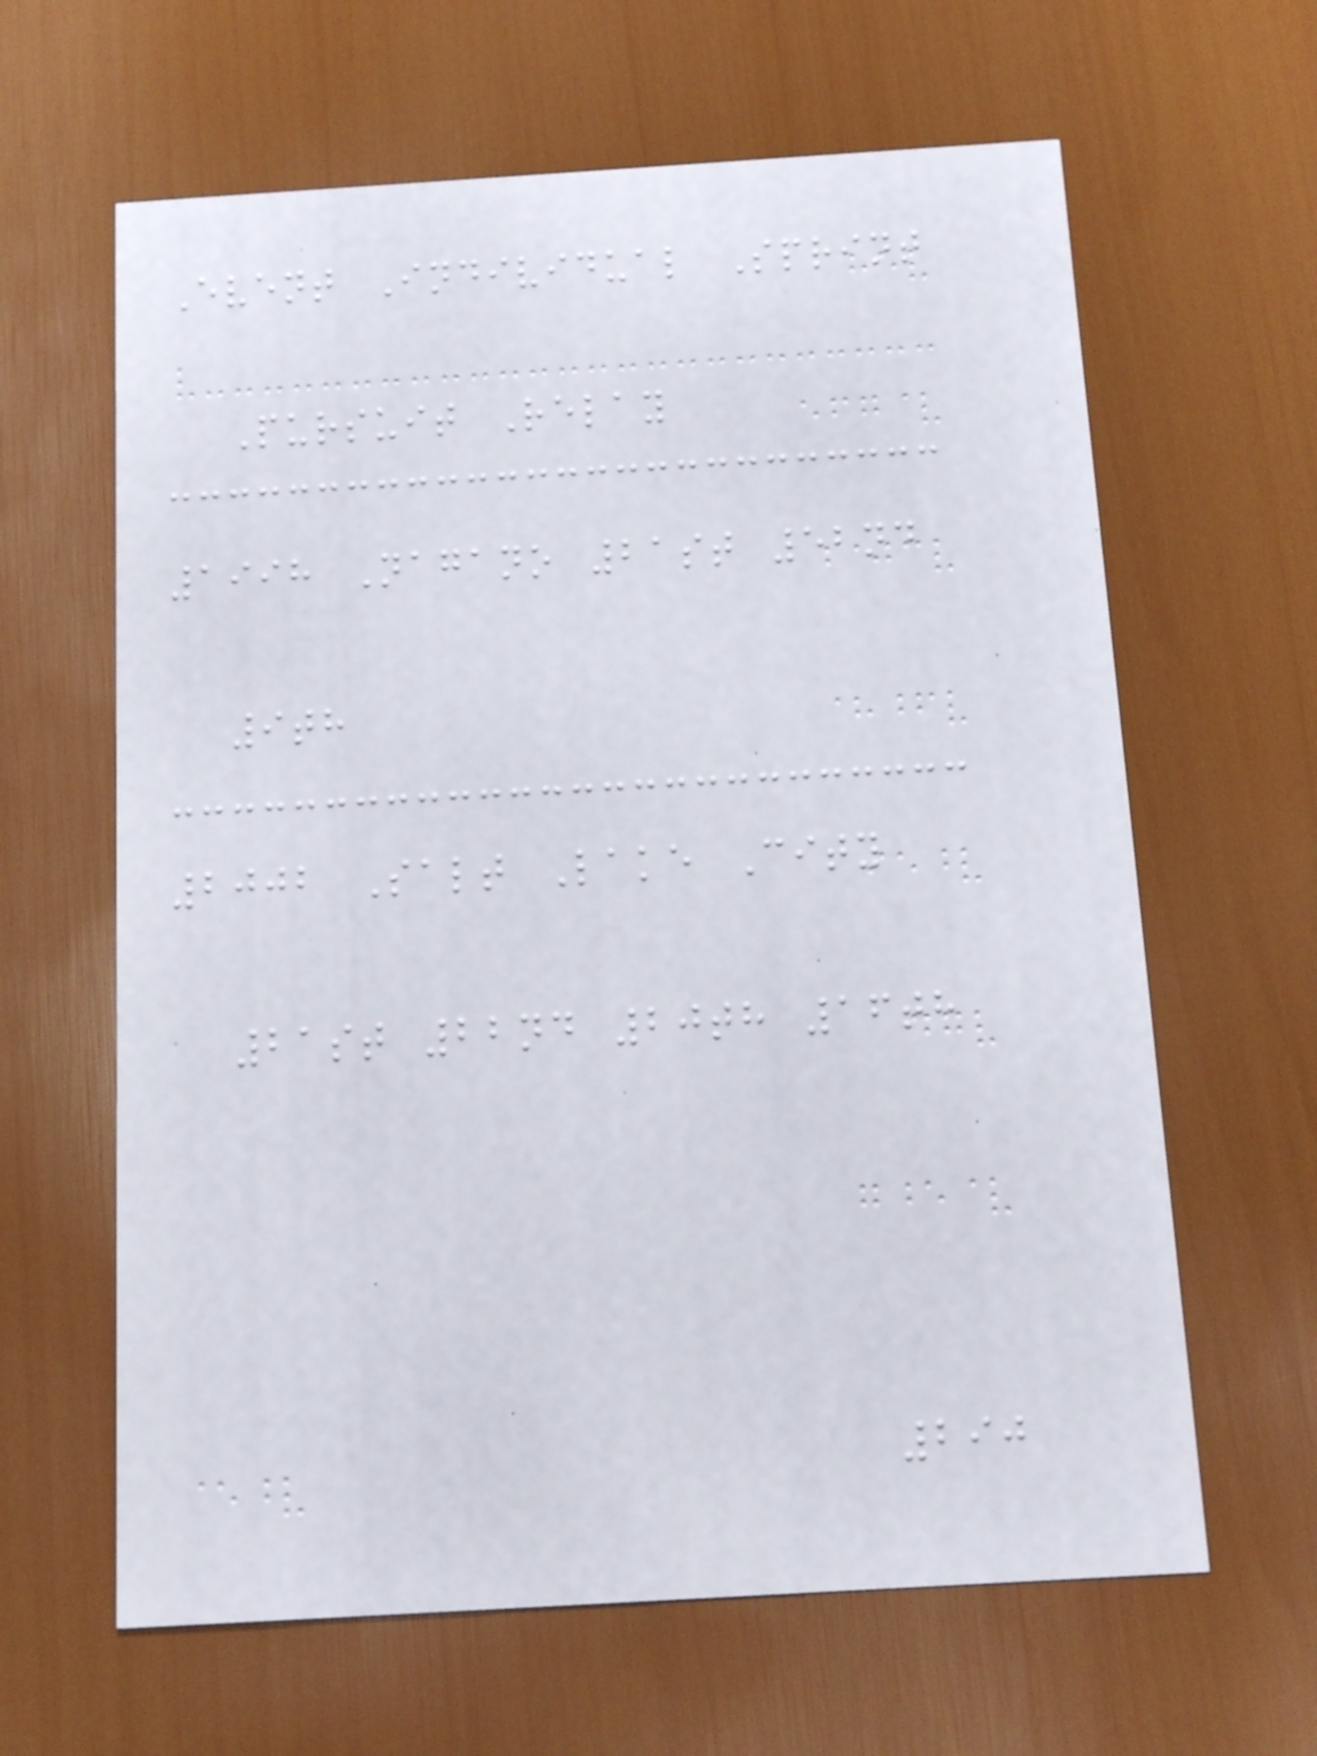Event Individual Sprint
Pursuit Relay
1998 Nagano 21st 52nd
9th
2002 Salt Lake City
21st 22nd 20th 16th
290
